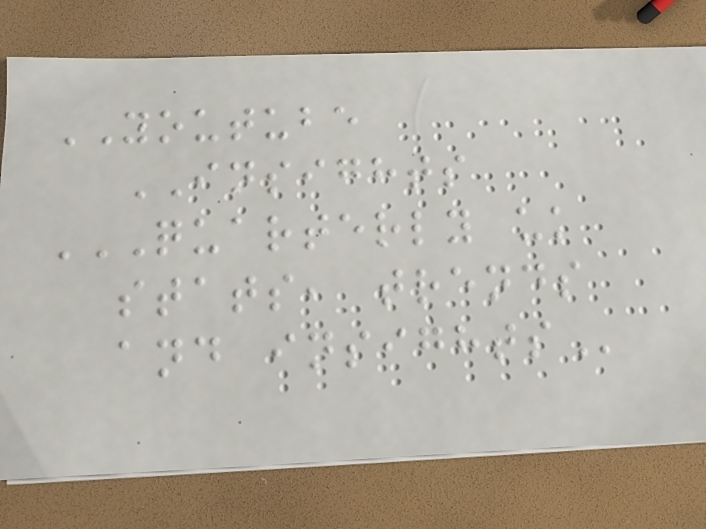YOUTUBE
INSIGHTS
QUARTERLY UK
STATS, TRENDS
AND INSIGHTS
